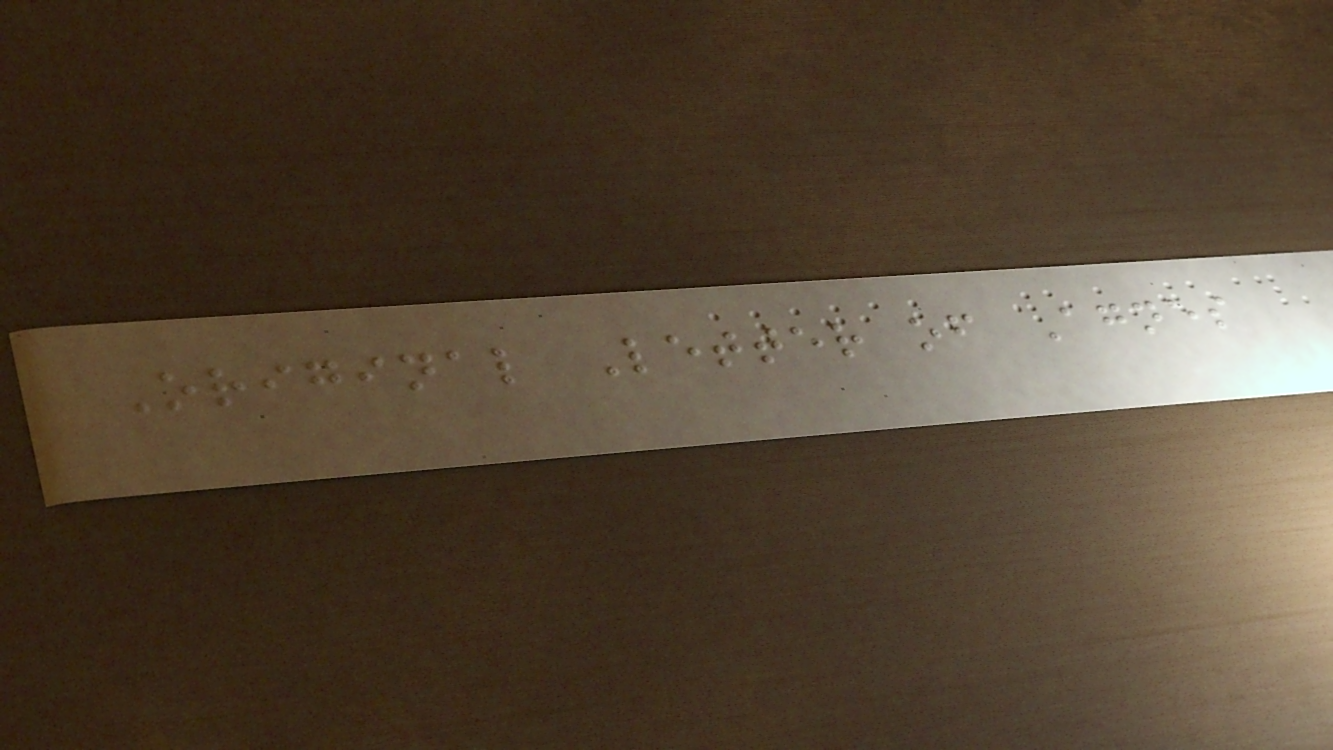Original Letter of Agnes
